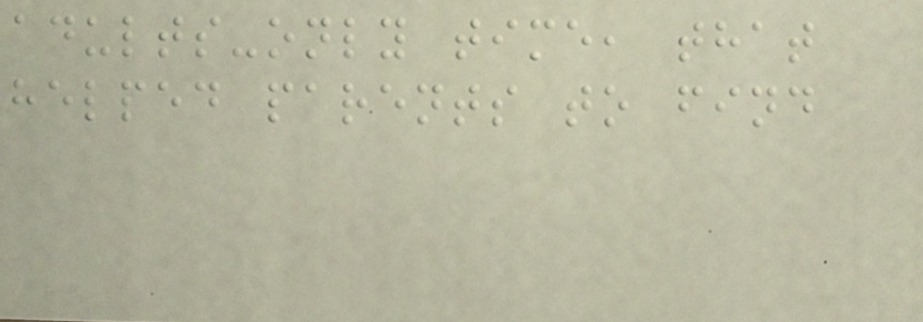adults-only time, that
helped parents to find
